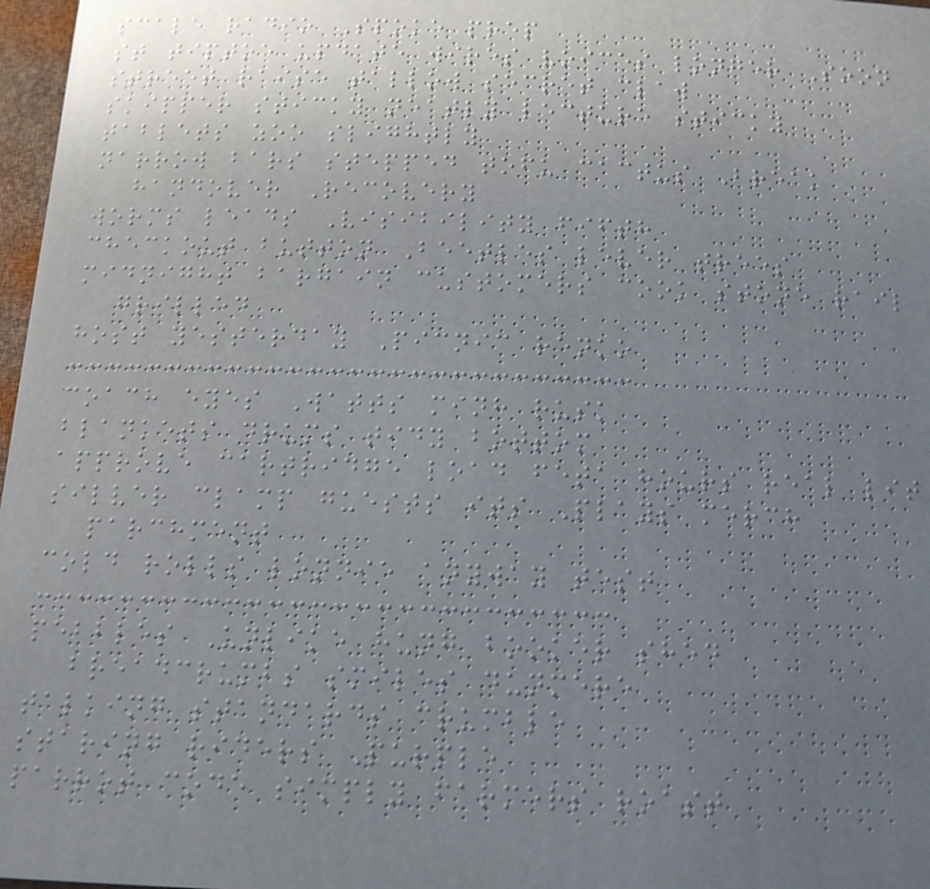scale radio Spoke prep
st tiptoe update wires voices longer Soon
street raise tallow secret claw
skipper sticky neatly lecture sticky
tablets zoo slightly
narrow bars stepped tofu cactus Break
handover Recovery
worms leads Visibility fifth
checkout button Beetles lever trees
midnight bargain customers cook stone rail
grilled
host yesterday Picnic renko
coach eyes Watts minh rusk
blankets drums tidy bottom
approve cartridge load feta hours real lit
silver clamp guests its Plays merch
parchment
cold rolls lonnie anyway test
pebbles Unlike hung booker shed
breadcrumbs smiles dunmere
talking standards crumble
staring riders Purple
parrot code simply farmers roast
